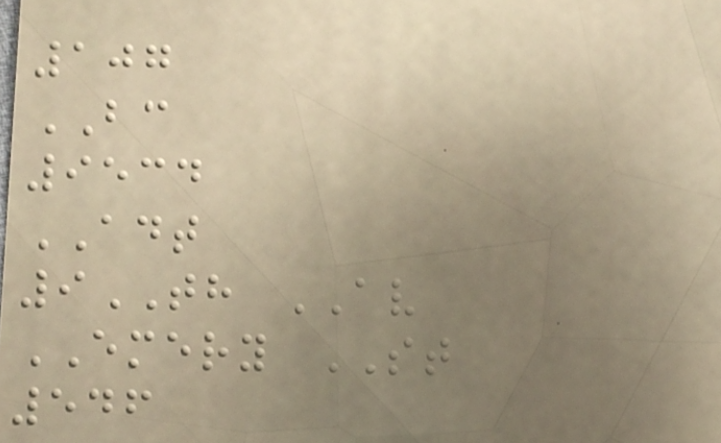107
BC
9534
ADT
9TH AV
EMERY ST
546
